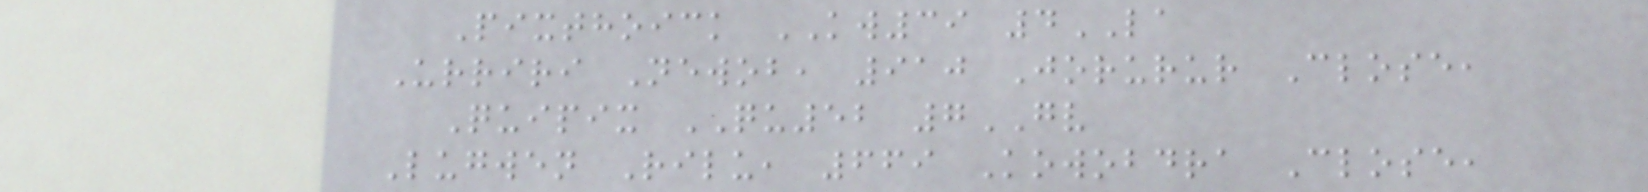Pixthoick KW39 4LA
Urriri Newob, 910 Jorurur Close,
Quipix QU52 7GV
Lugwen Rilu, 669 Kowobdra Close,
